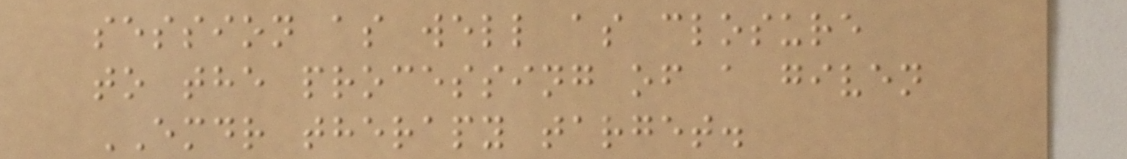session as well as closure
to the processing of a given
EMDR therapy target.
